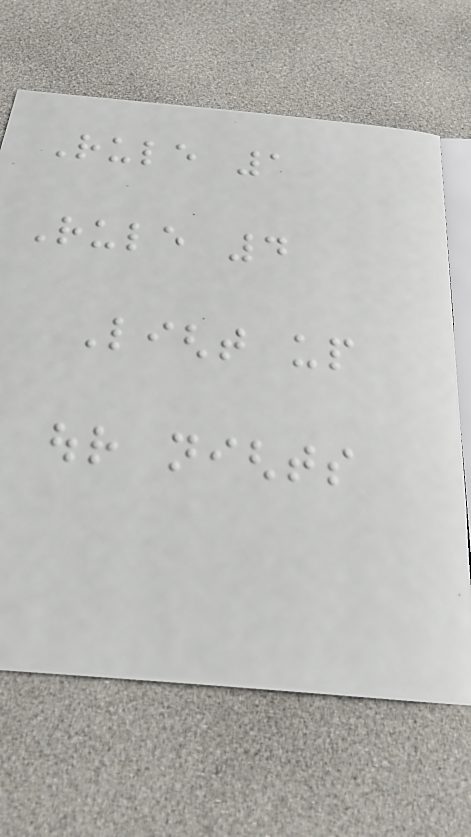Rule 1
Rule 4
Light up
our nights
